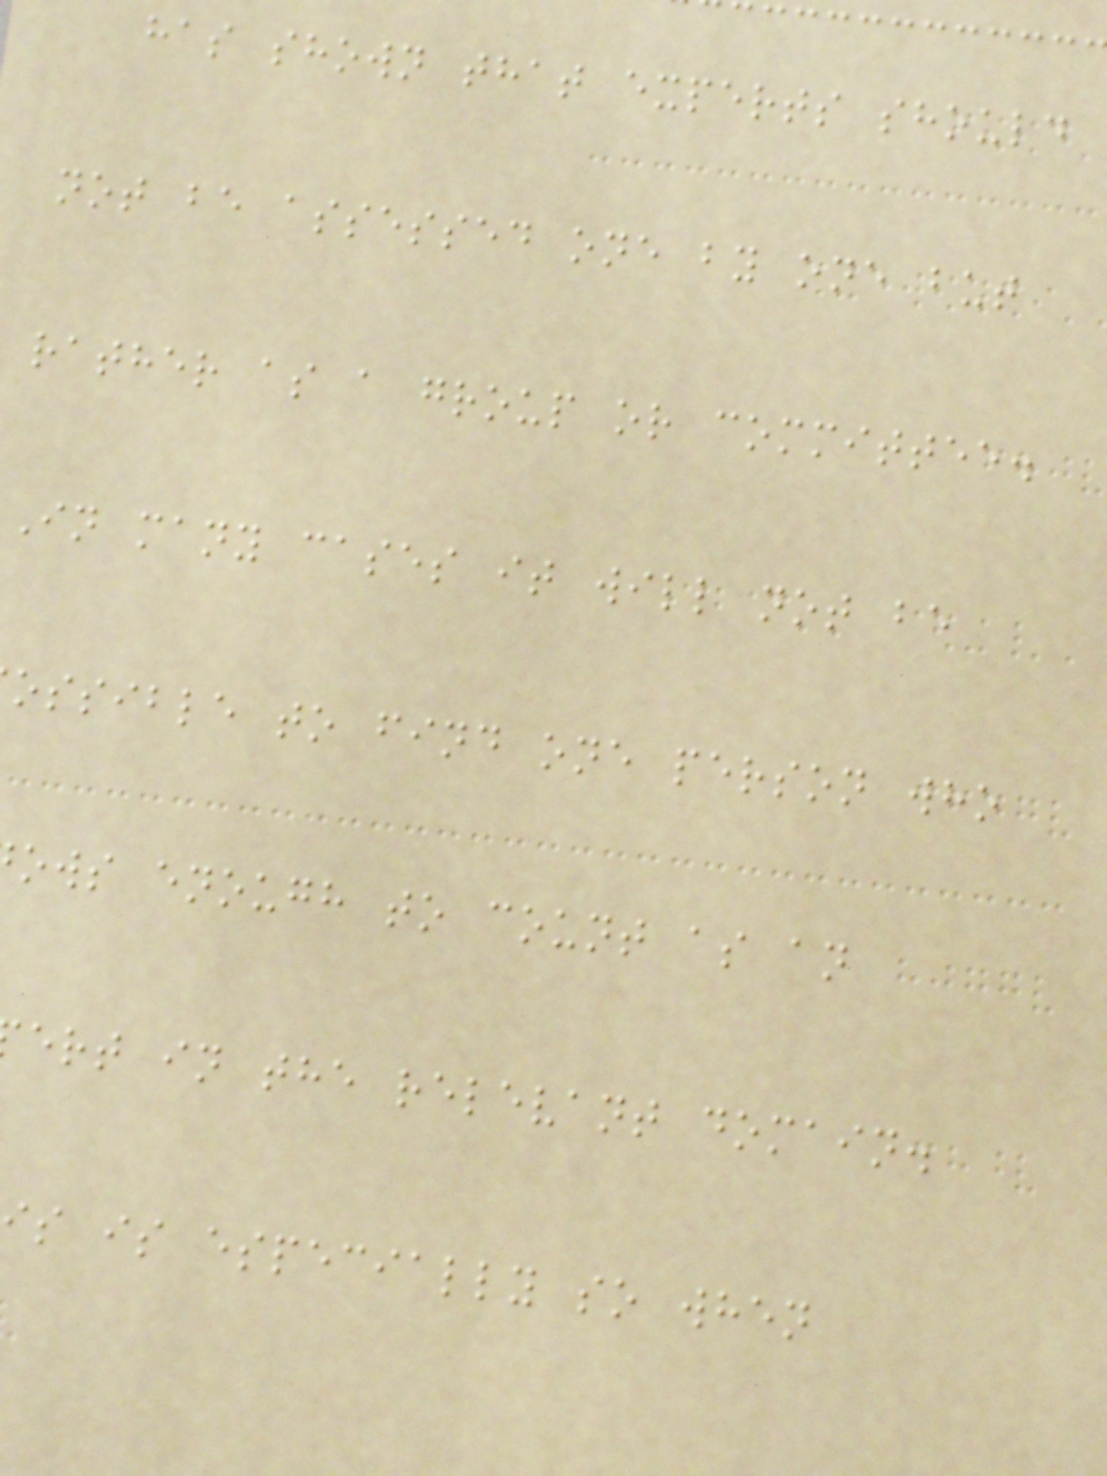has shown that experts should
not be assessed one by one but
rather as a group or committee.
In many cases it will not be
ossible to find one person who
ows enough to count as an
ert in the relevant domain.
is is especially so when
